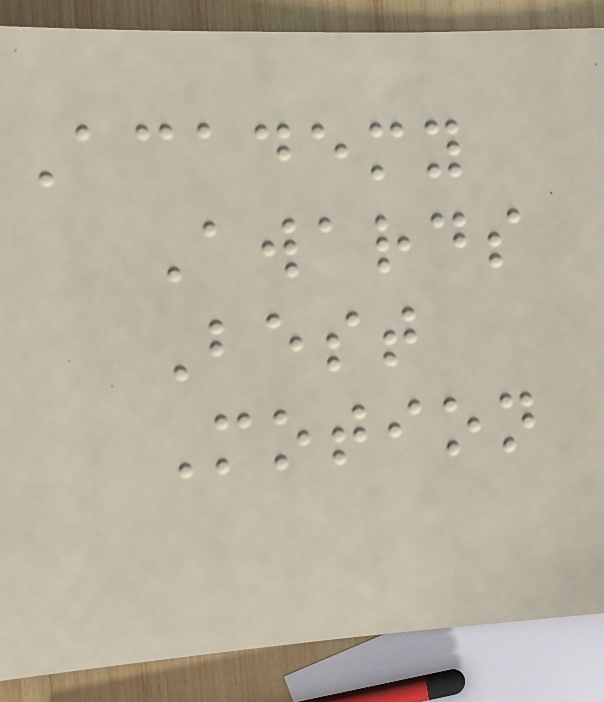Academy
Awards
Best
Motion
